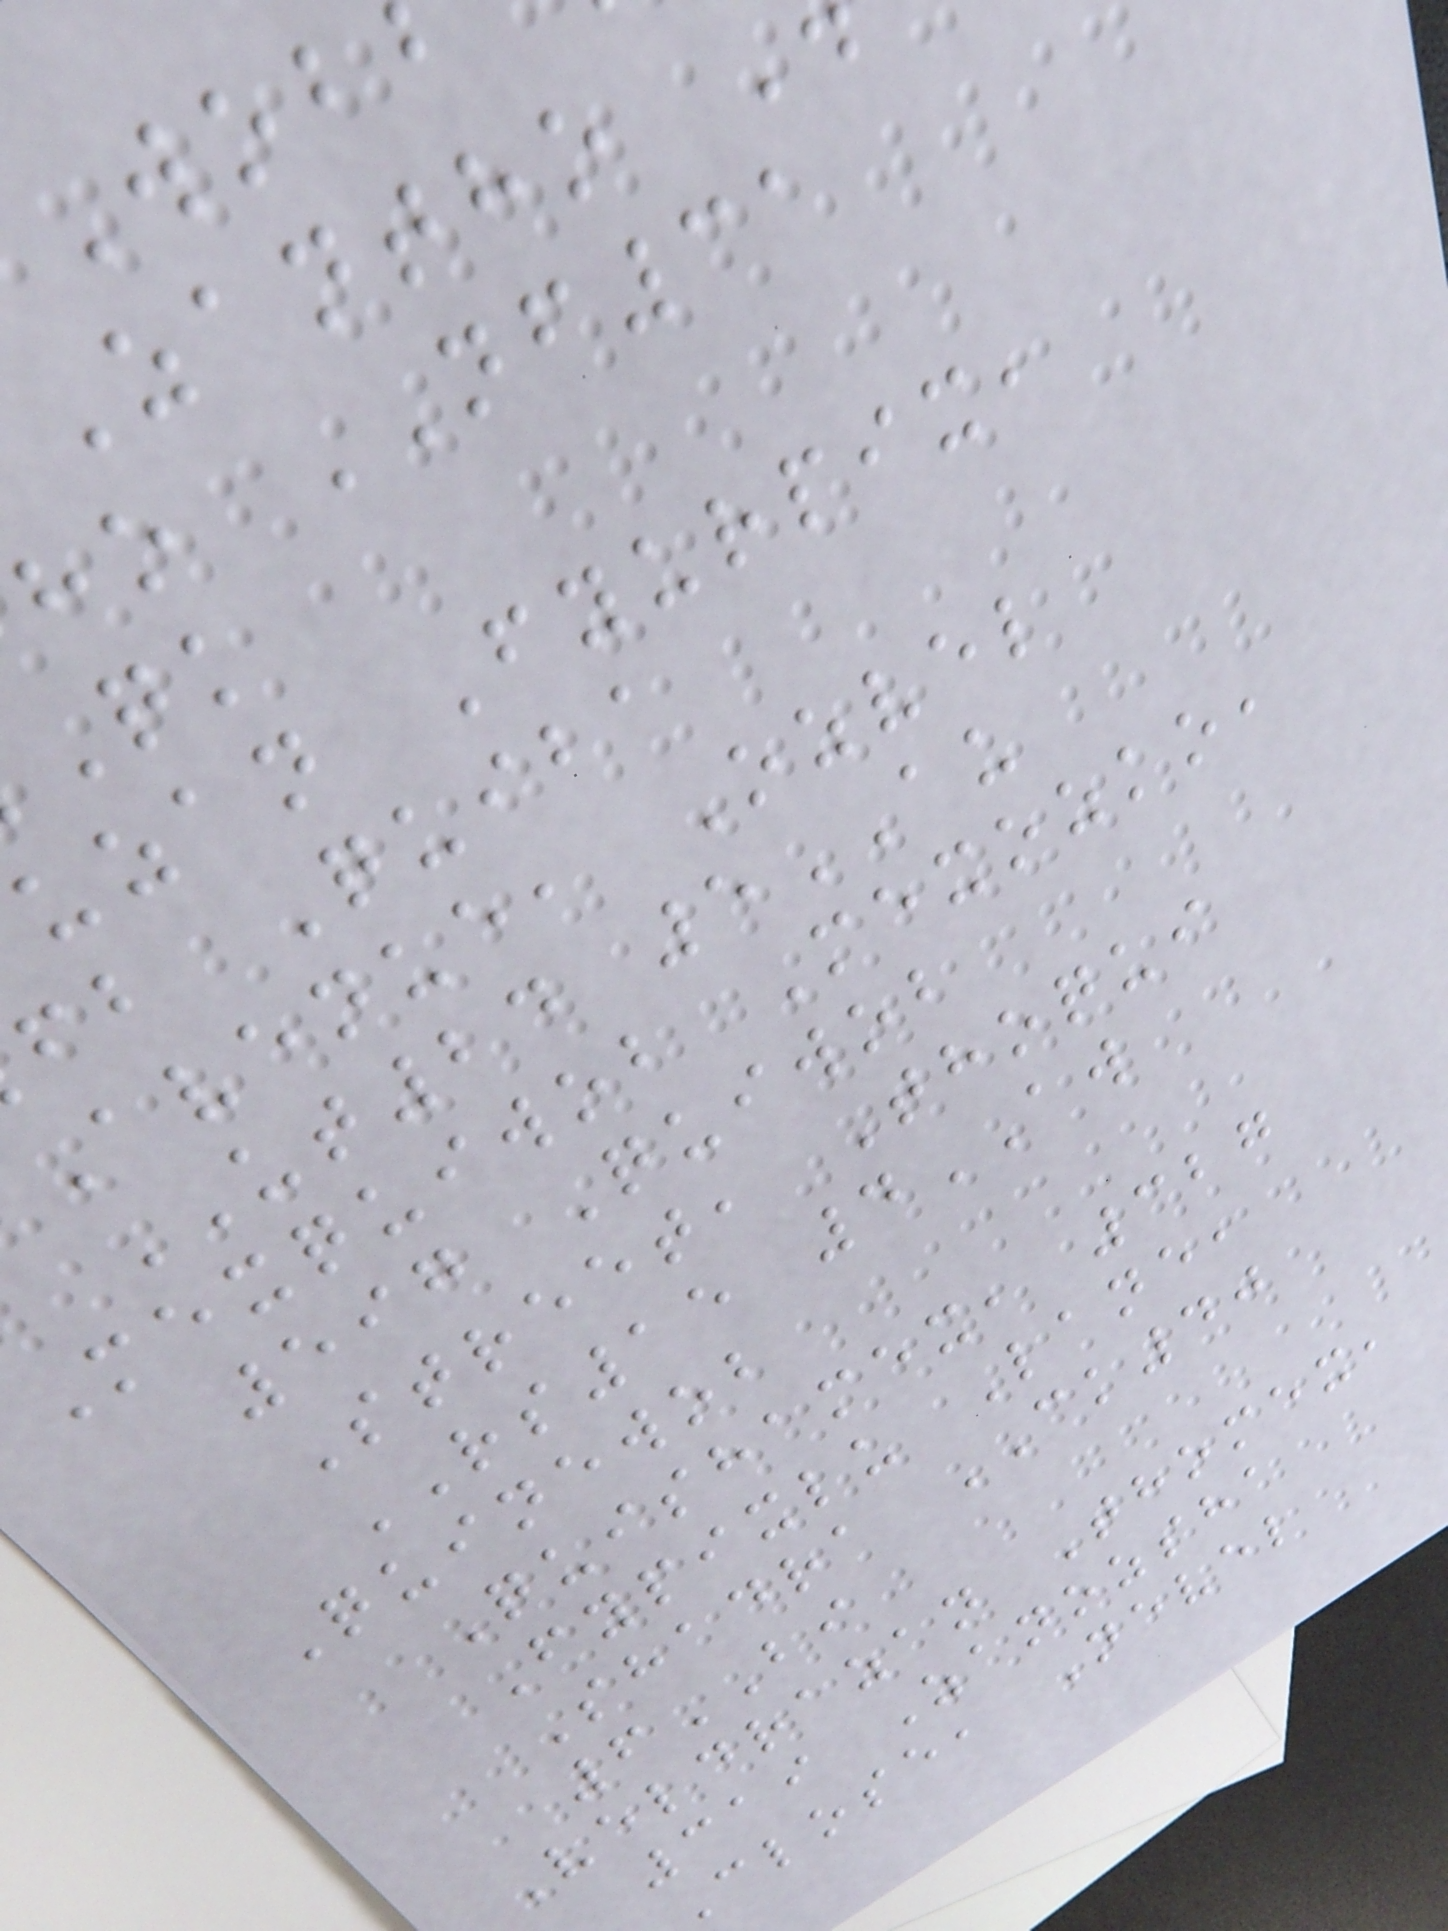Zantho
ho NF31
uzan Fyurpix,
fb Quiba
Avenue, Ozvel
UT24 5AU
Mexquiwob Mexozko,
597 Quiwob
Street, Thoqui
RS15 4AW
Quinewob
Quishamex, 327
Fypixlu Lane,
Shadra CK40
6BI
Veldrazan Thomex,
319 Zanozsha
close, Nevel
